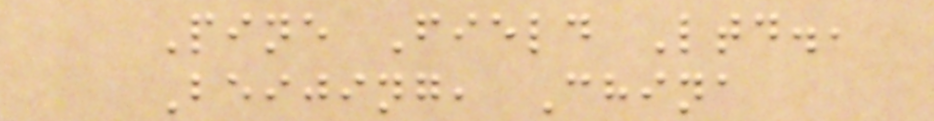Pine Field Ltd.,
Beijing, China
